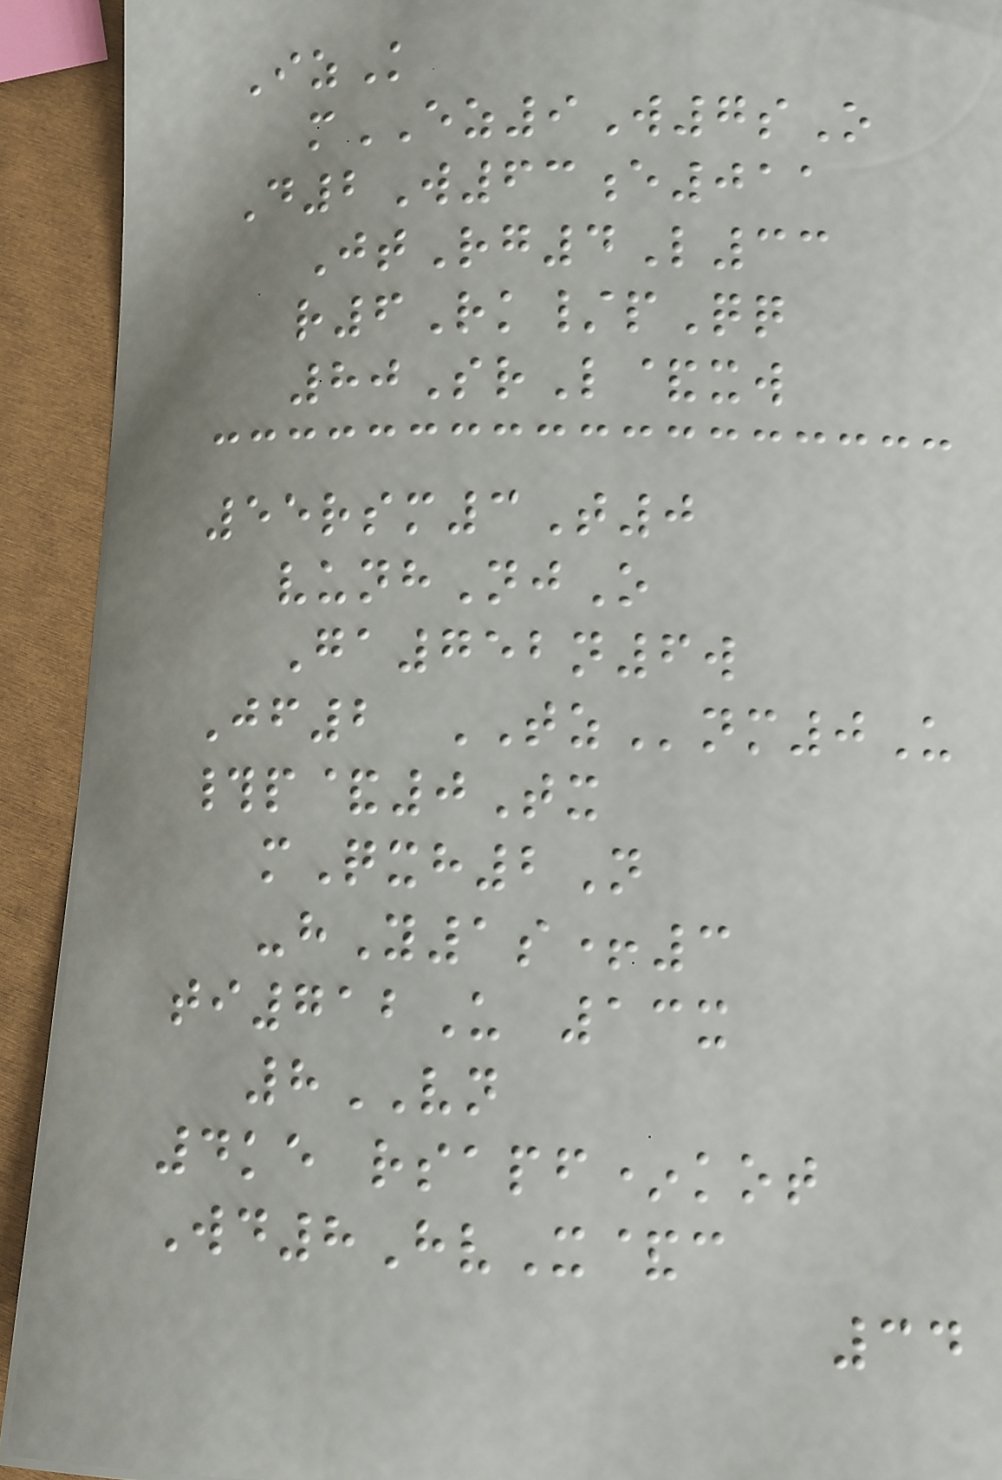IzK
mEZ9W7sO
D2W63e011
JtRg4L33
r6Rk/pQq
80SrL&xw
55rsm3T0
vunhNjO
Ga752n6w
Jf2 TZnm0U
#p&0Tx
mQxh2N
-hY1s+3
ti712U 13x
8VN
4ke rsapf*kot
Wd8HvX&c
34
